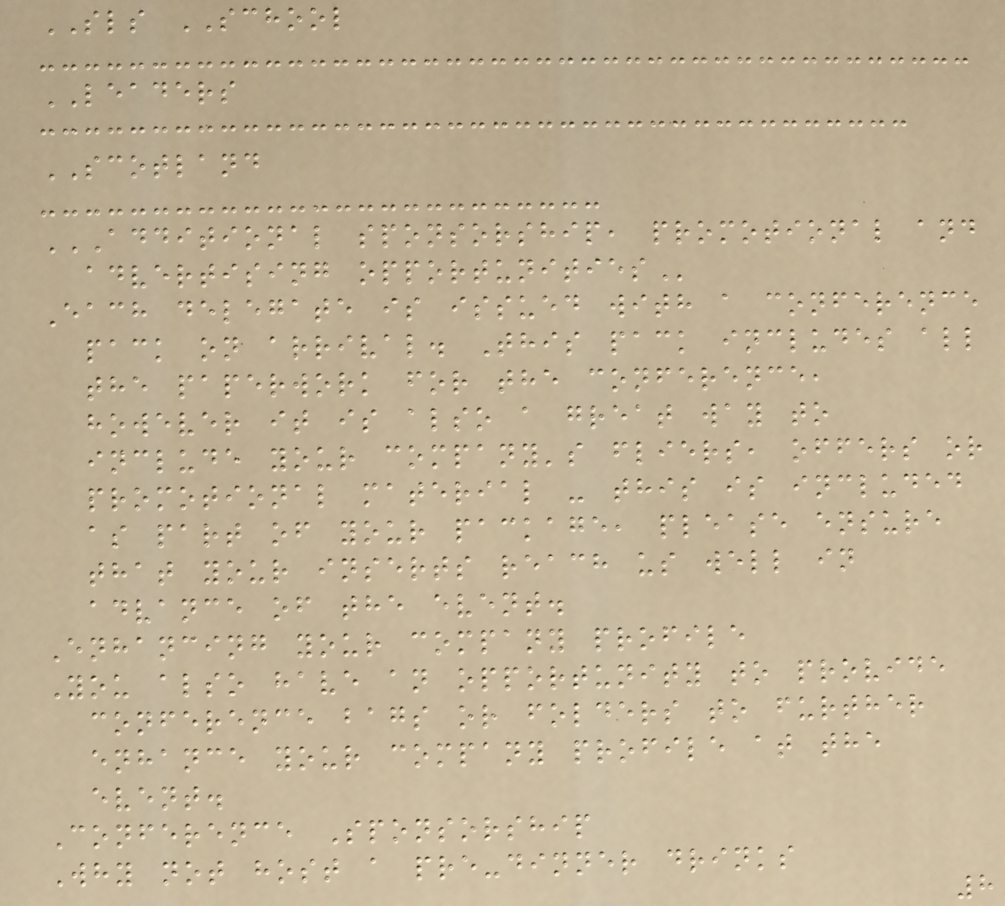SLS SCHOOL
LEADERS
SCOTLAND
ADDITIONAL SPONSORSHIP, PROMOTIONAL AND
ADVERTISING OPPORTUNITIES
Each delegate is issued with a conference
pack on arrival. This pack includes all
the paperwork for the conference,
however it is also a great way to
include your company's fliers, offers or
promotional material - this is included
as part of your package, please ensure
that your inserts reach us well in
advance of the event.
Enhancing your company profile
You also have an opportunity to provide
conference bags or folders to further
enhance your company profile at the
event.
Conference Sponsorship
Why not host a pre-dinner drinks
8
